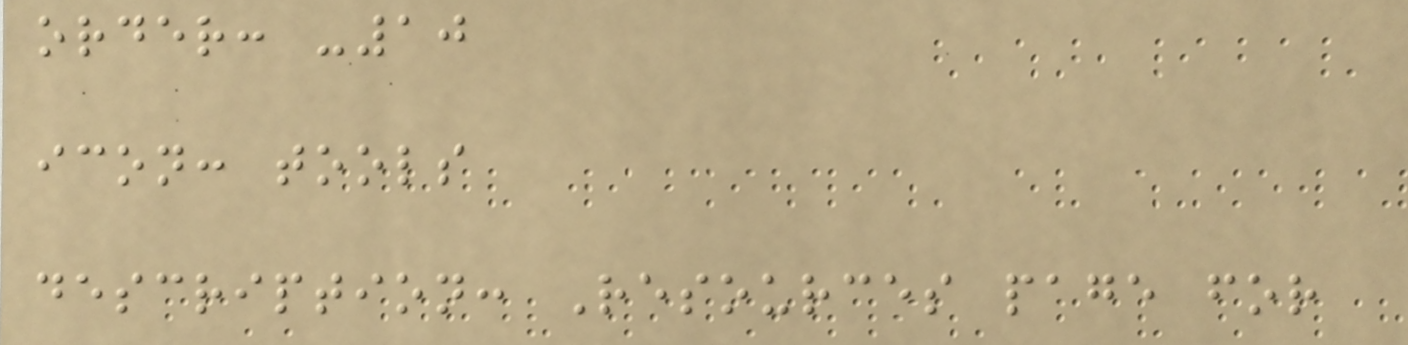order: -10
icon: tools
description: Resources page for
